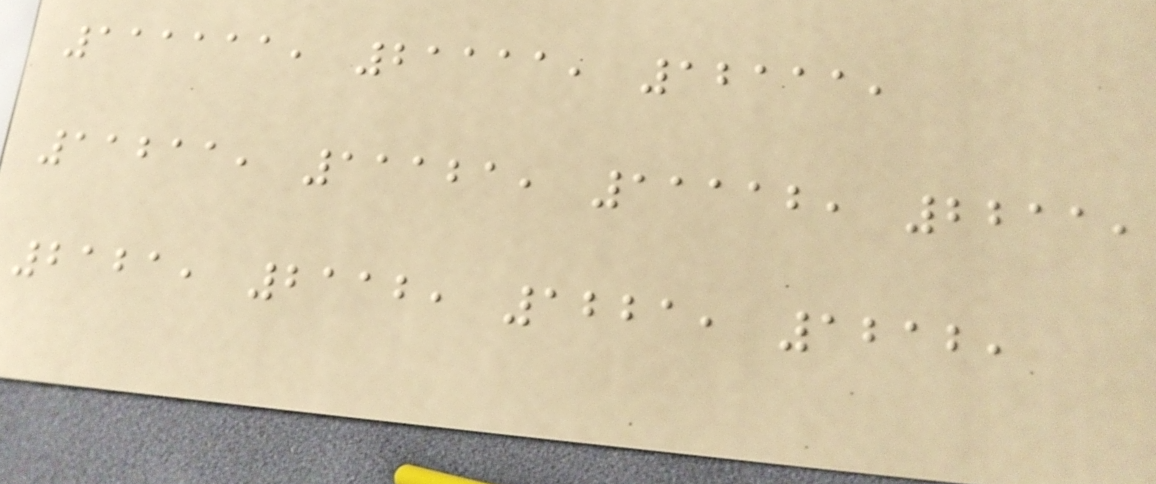111111, 21111, 12111,
11211, 11121, 11112, 2211,
2121, 2112, 1221, 1212,
